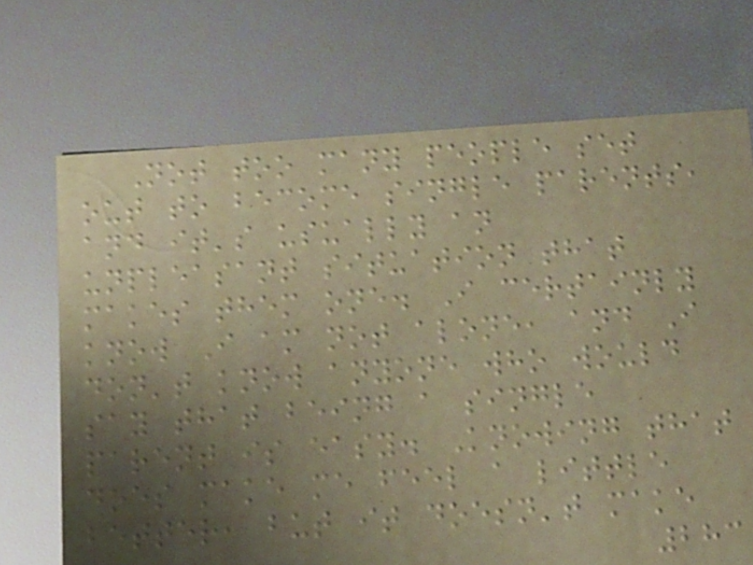Not too many people set
out to become single parents,
and it's usually an
unpleasant situation that
makes them one. I certainly
know I am not alone, and I
don't know anyone who would
say that being a single
parent is easy. Knowing that
does make me feel a little
better, but it doesn't make
283
